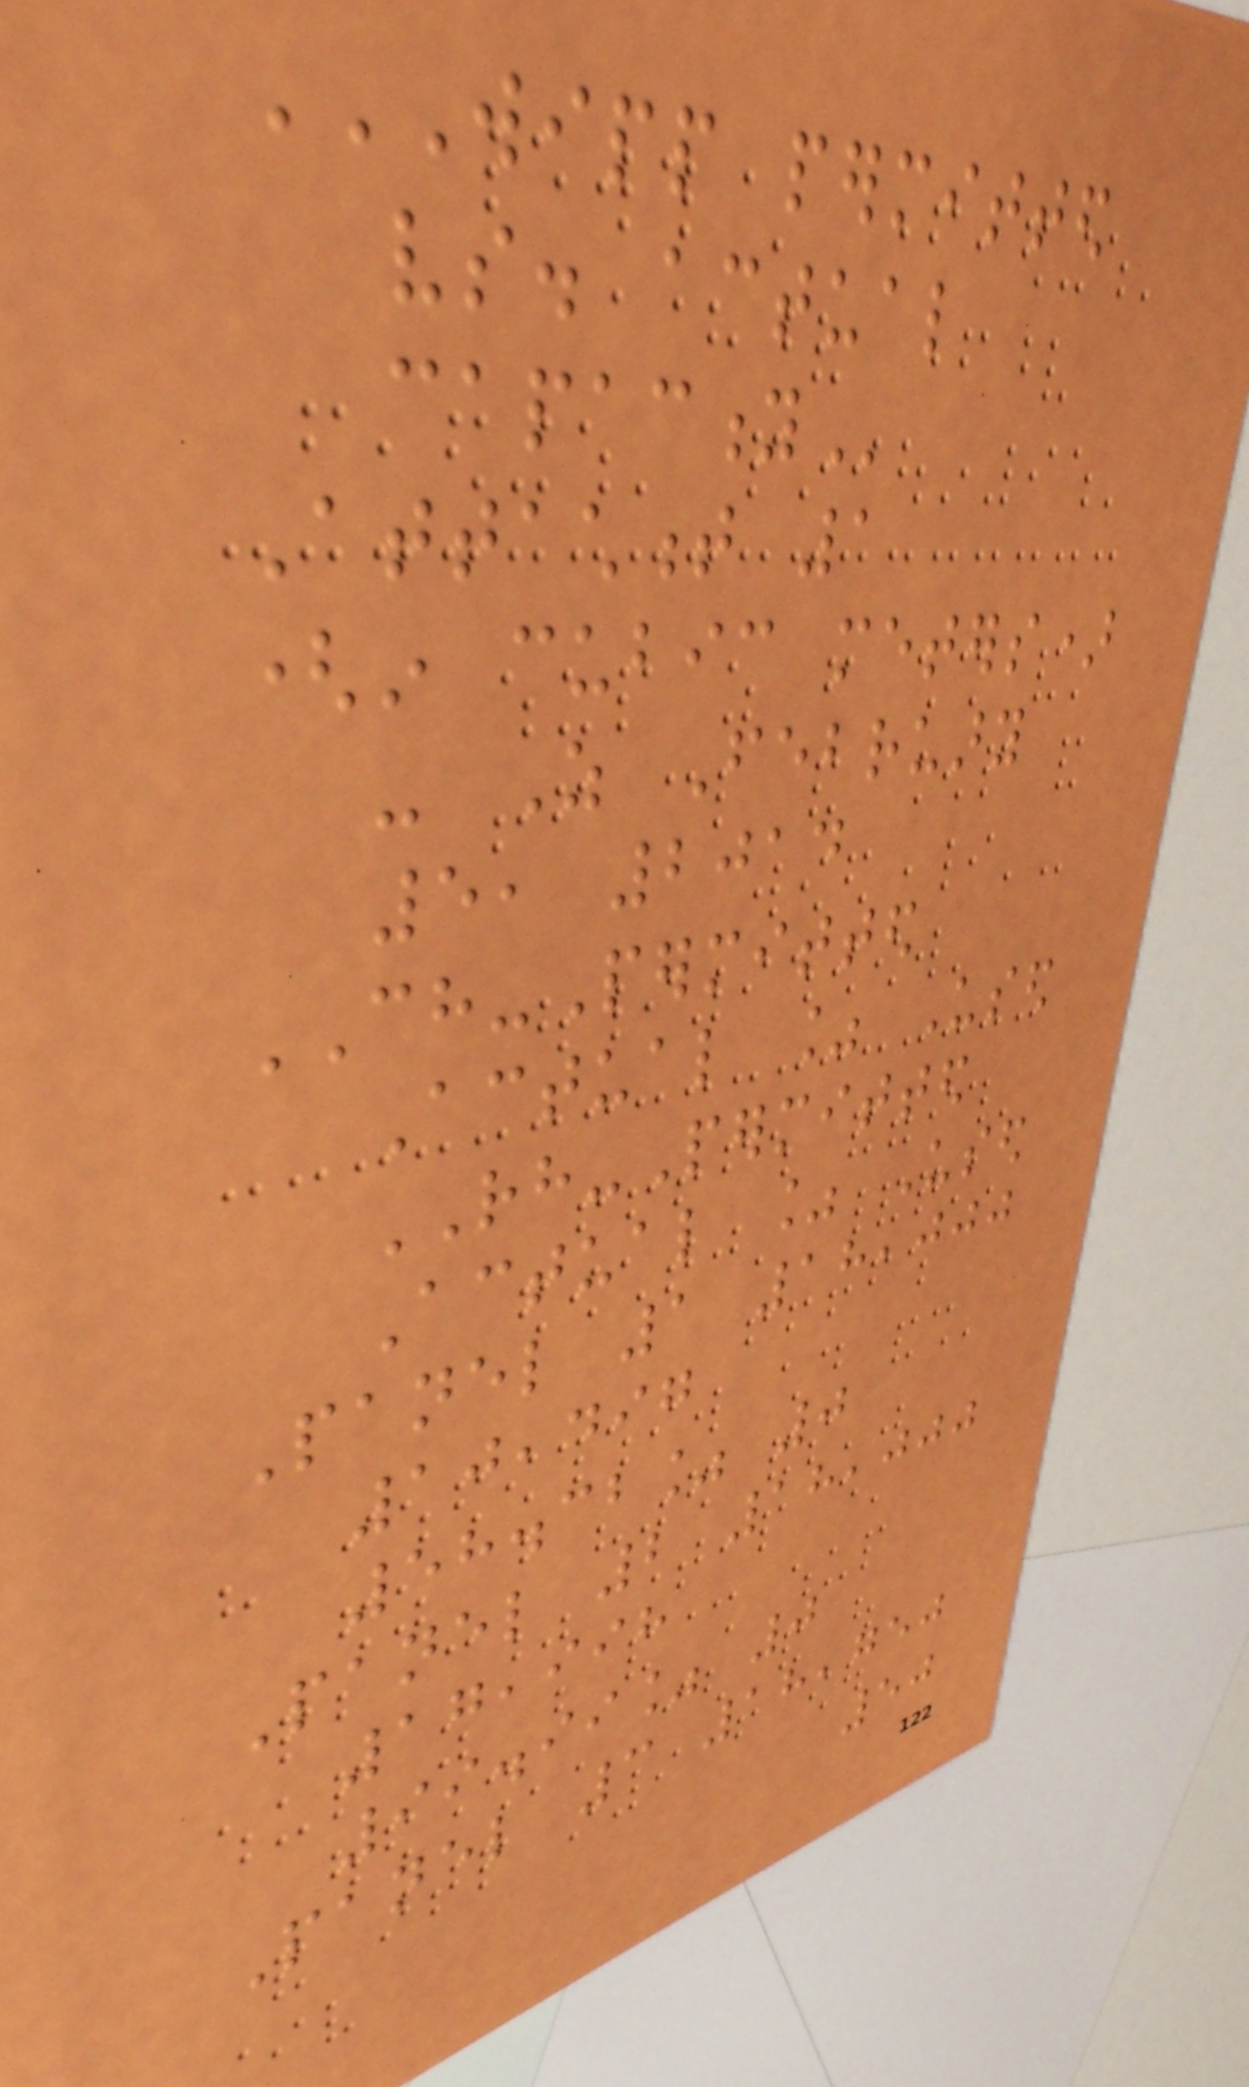WIPP PERMITTED
VS. ACTUAL
CAPACITY
Attachment 1
(in cubic meters)
- As February
5, 2014
CH-Permitted
Actual % Used
RH-Permitted
Actual % Used
Panel 1 18,000
10,497
58.32% 0
Panel 2 18,000
17,998
99.99% 0
Panel 3 18,750
50
